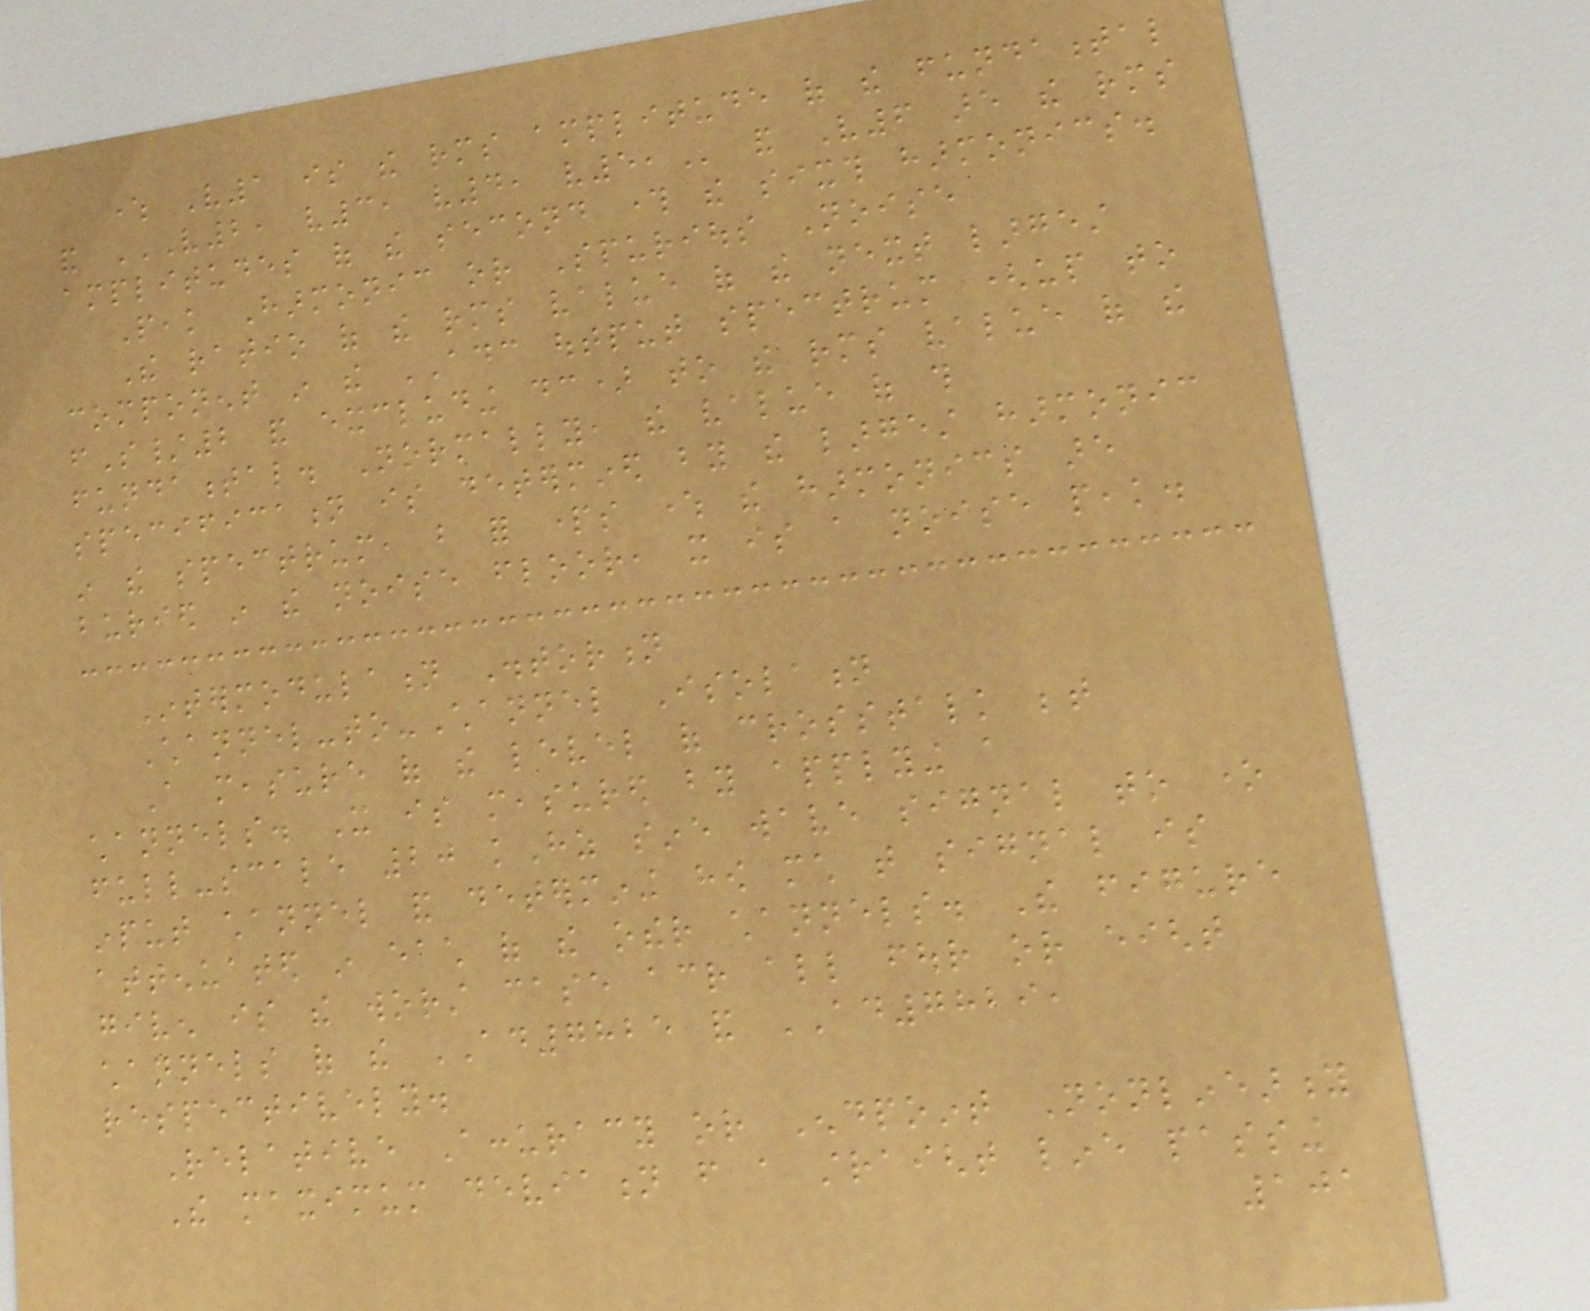where V1 is the rms amplitude of the fundamental
and V2, V3, V4, V5, and V6 are the rms
amplitudes of the second through the sixth harmonics.
Peak Harmonic or Spurious Noise
The ratio of the rms value of the next largest
component in the ADC output spectrum (up to
fS/2 and excluding dc) to the rms value of the
fundamental. Normally, the value of this
specification is determined by the largest harmonic
in the spectrum, but for parts where the harmonics are
buried in the noise floor, it is a noise peak.
Intermodulation Distortion
Channel-to-Channel Isolation
A measure of the level of crosstalk between
channels. It is measured by applying a
full-scale 20 kHz sine wave signal to one
input channel and determining how much that signal is
attenuated in each of the other channels. The figure
given is the worst case across all four or eight
channels of the AD7825 and AD7829,
respectively.
Relative Accuracy or Endpoint Nonlinearity
The maximum deviation from a straight line passing
101
